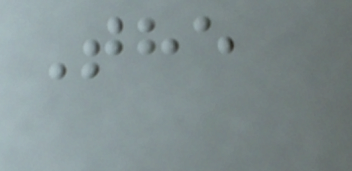The
